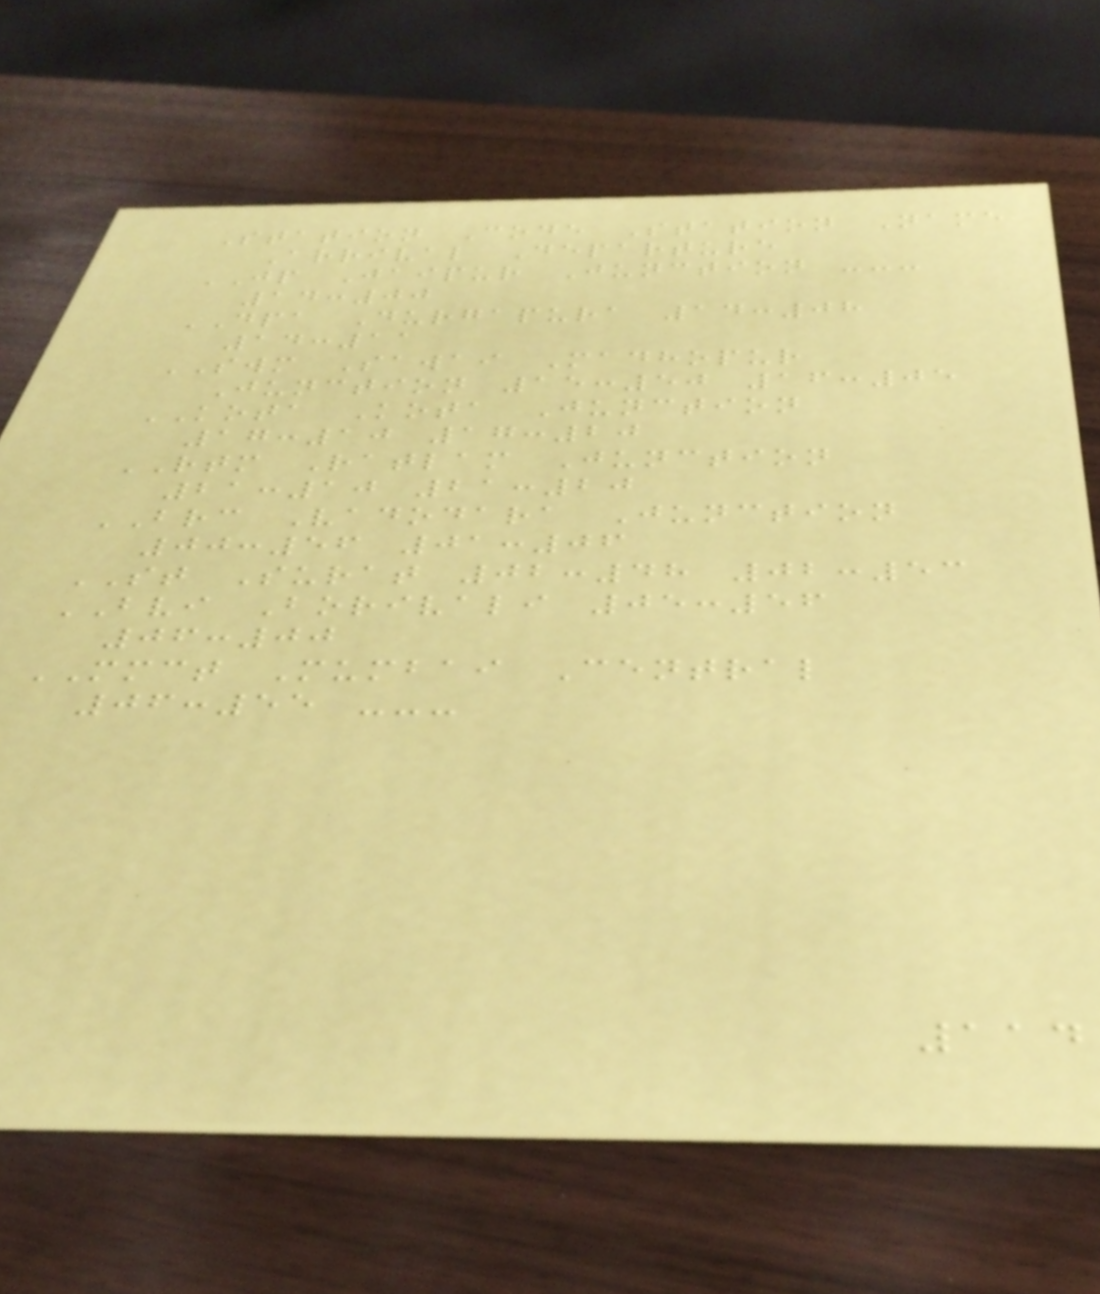Station Code Station Name
Arrival Departure
JP Jaipur Junction ---
14:00
DPA Durgapura 14:08
14:11
SWM Sawai Madhopur
Junction 15:50 16:05
KOTA Kota Junction
17:10 17:20
RTM Ratlam Junction
21:10 21:20
BRC Vadodara Junction
00:56 01:06
ST Surat 02:48 02:53
BVI Borivali 05:56
06:00
MMCT Mumbai Central
06:55 ---
114
